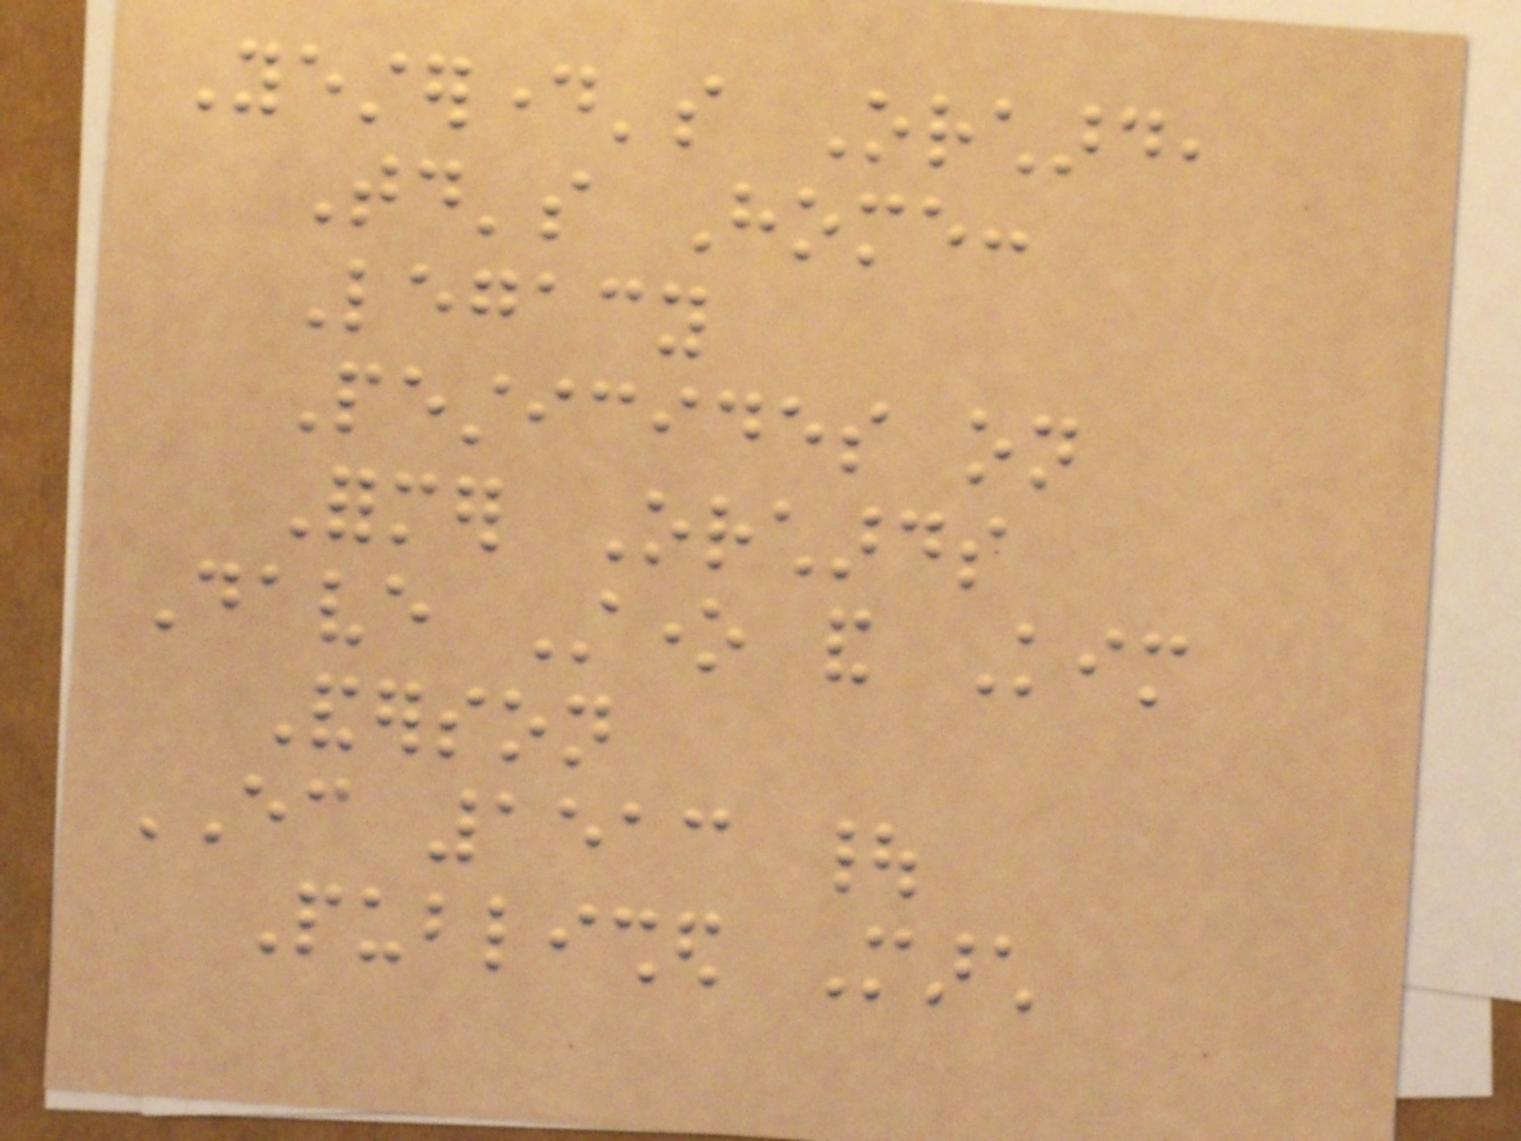Yesterday's Orchard,
Today's Home:
Legacy
Pesticides on
Former Orchards
Dave Stone and Kim
Anderson
EC 1513 |
Published March
